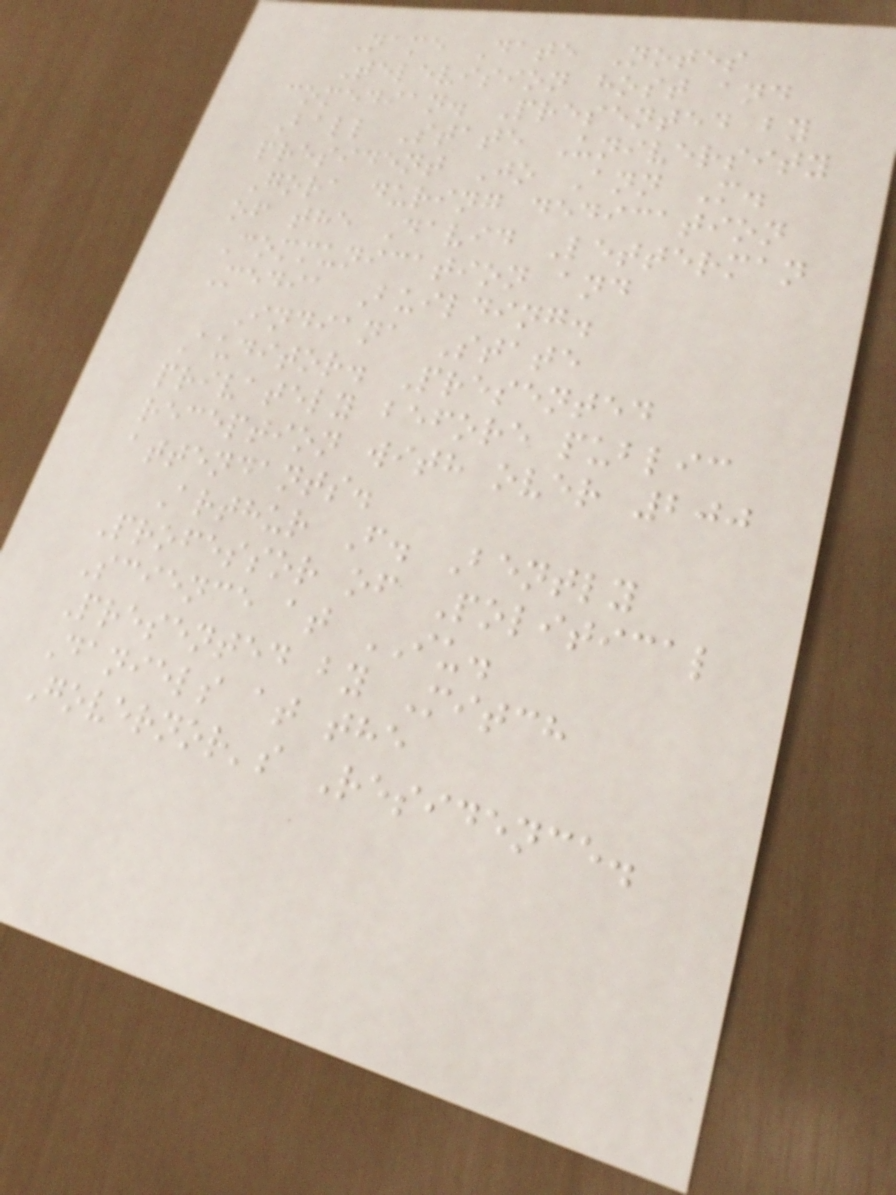Name Date Notes
Television host and
comedian. Presented by
Ball State University
president Jo Ann M.
Gora during dedication
of the David Letterman
Communication and
Media Building.
Indiana State
Auditor. Presented
privately before public
reception with over 200
attendants.
Arthur F. Bently
Professor of Political
Science at IU.
Presented by Mitch
Daniels at the
Governor's Residence.
